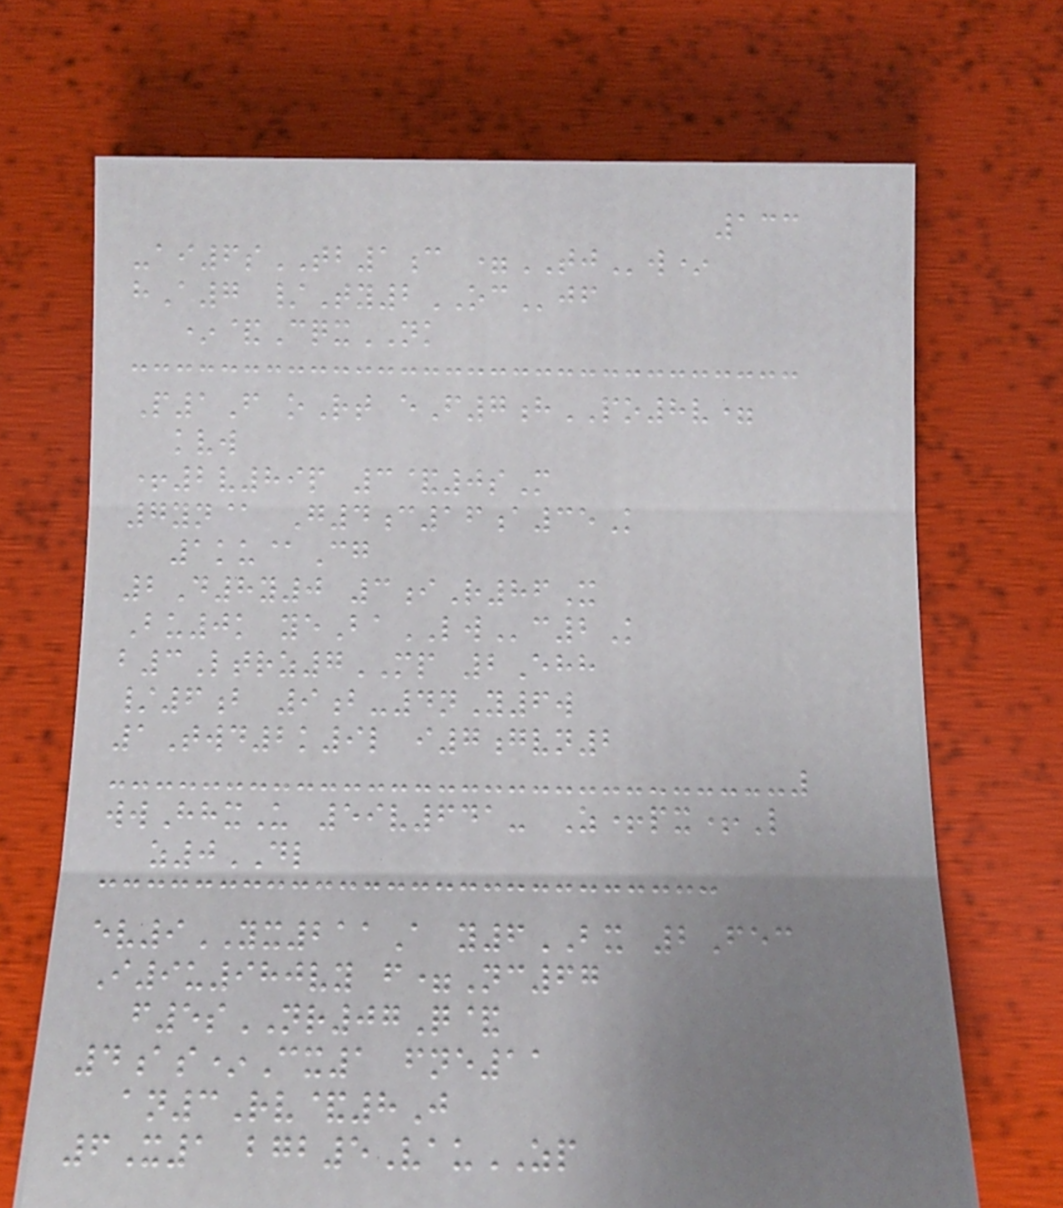133
-ai6sTB1c =TJw*
hA7 /Ty2OCjf
*&CqxNK
P1F oRt eF7hPO8v=
kvw
+2v89p 3&0sM
7yn@ G4c16a35K
1ku@Cg
2D8y0 3iR86X
Bu0k yeBaLWc2K
b3Ltrz7MP 2Ehh
/6b 9b-4nY6w
1Twd2k9l i7gvn2
wwHhxU 59v641- Z+px+L
z0DL
ev9YX211A y6BX 2Fec
I9u980vy f=Nc67
f5sNR07Q&
4as*Cx1 fne11
an3Rv&8J
6X1 bgb5VauZP
